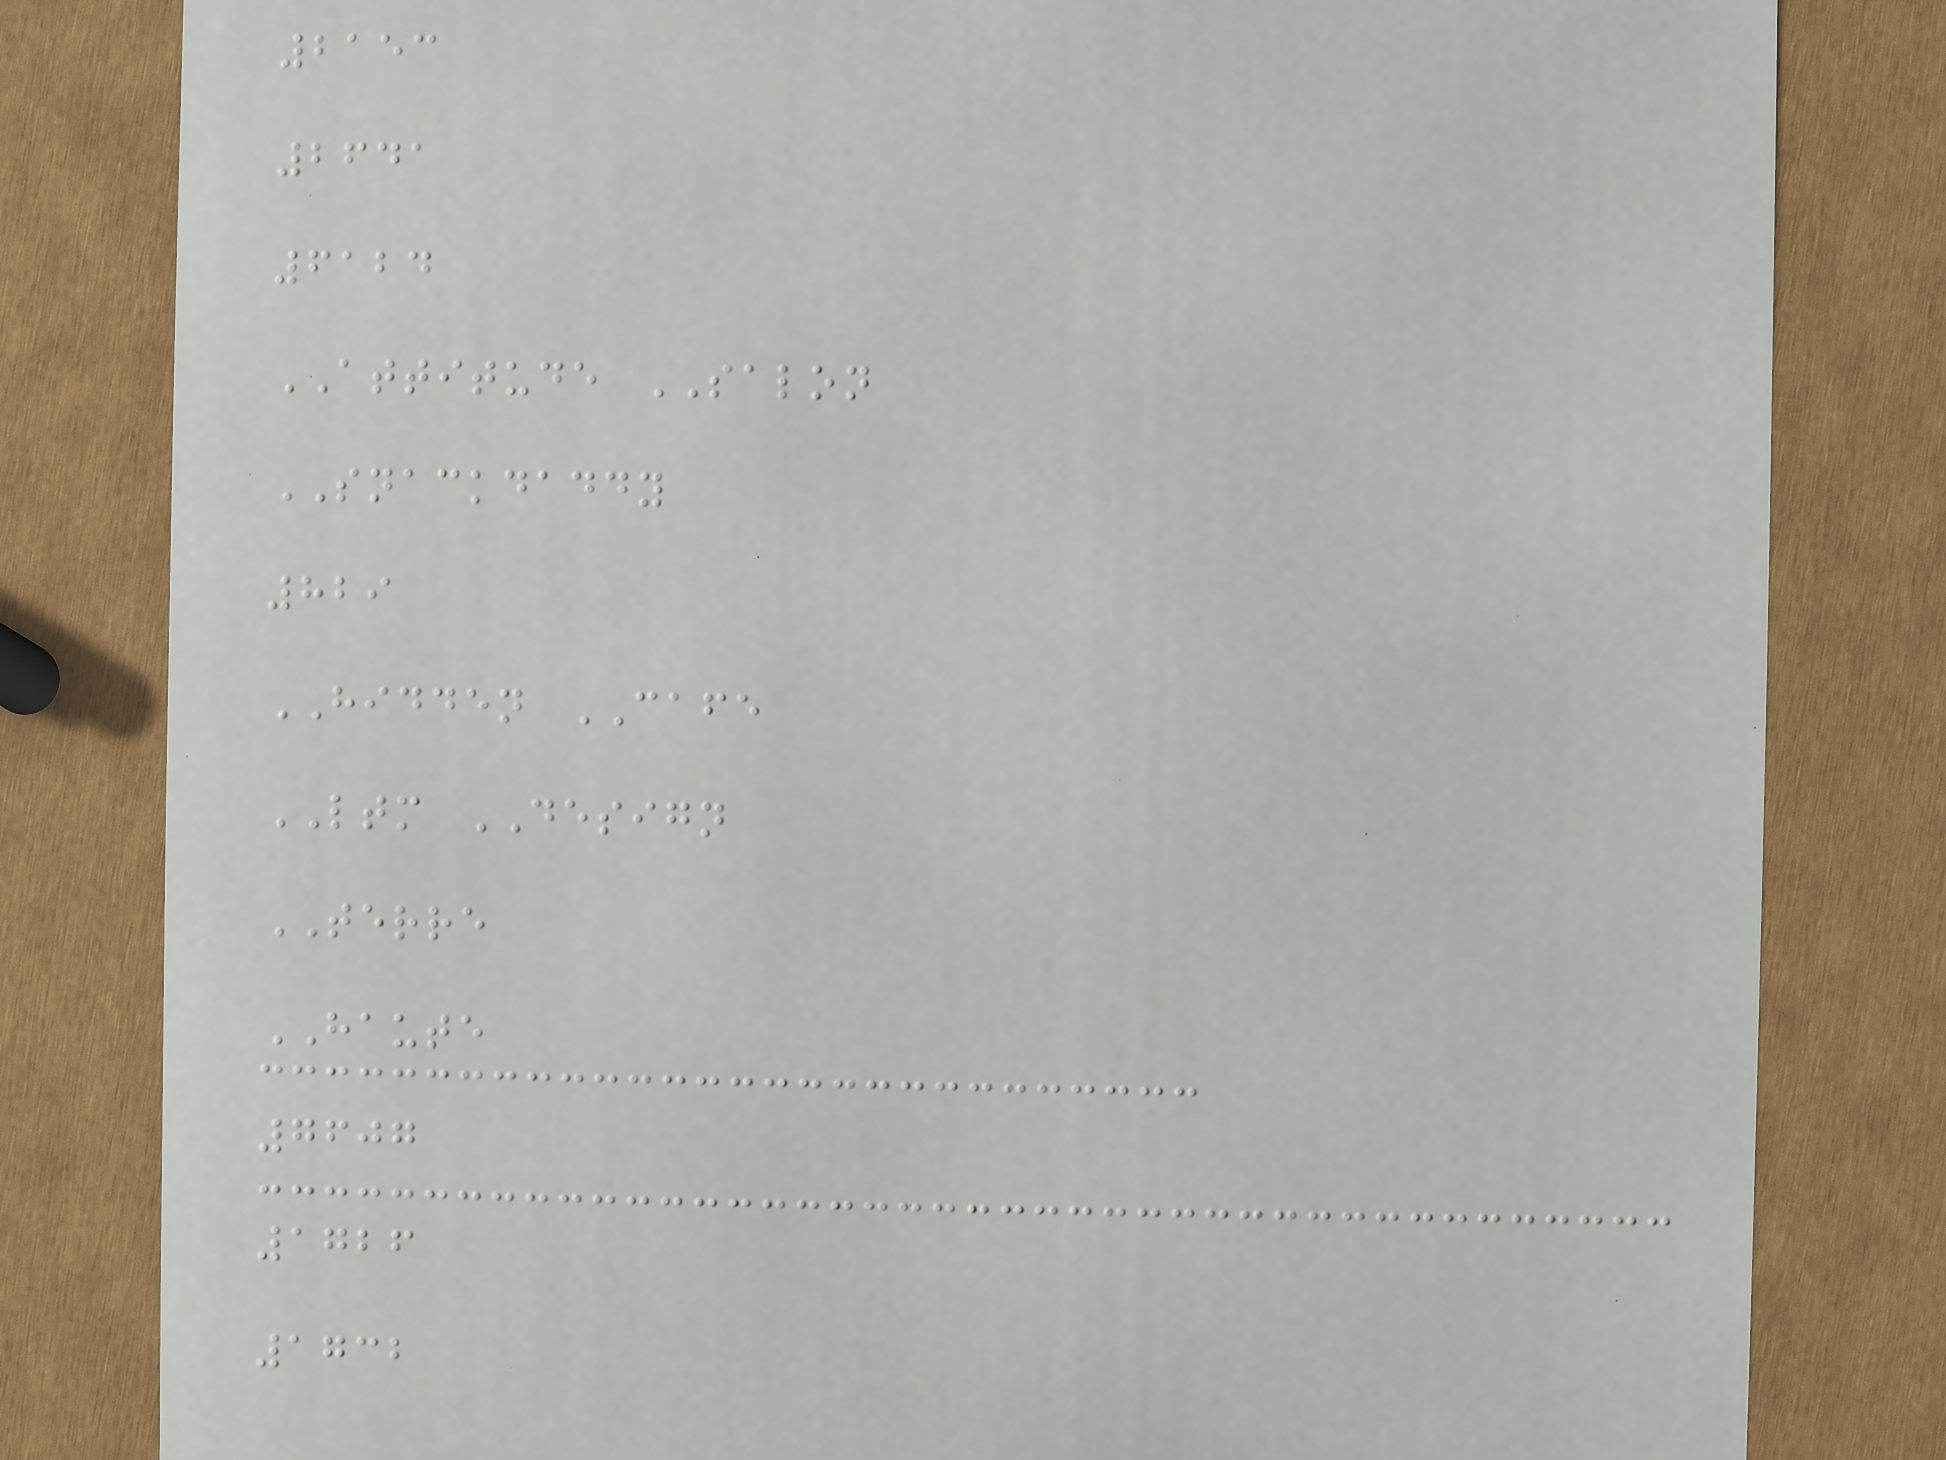2153
2641
6124
ATTITUDE SALON
SNACKDADDY
829
HIDDEN CAFE
LTM DESIGN
TERRE
HAUTE
7607
1726
1732
